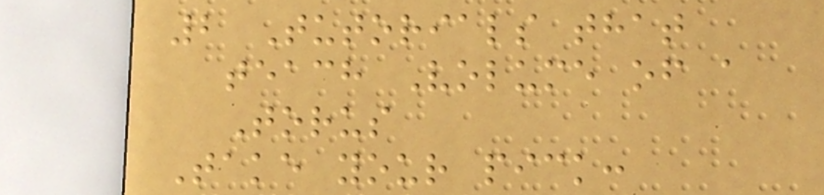2 Tutorials that
teach Volume of a
Torus
Take your pick:
